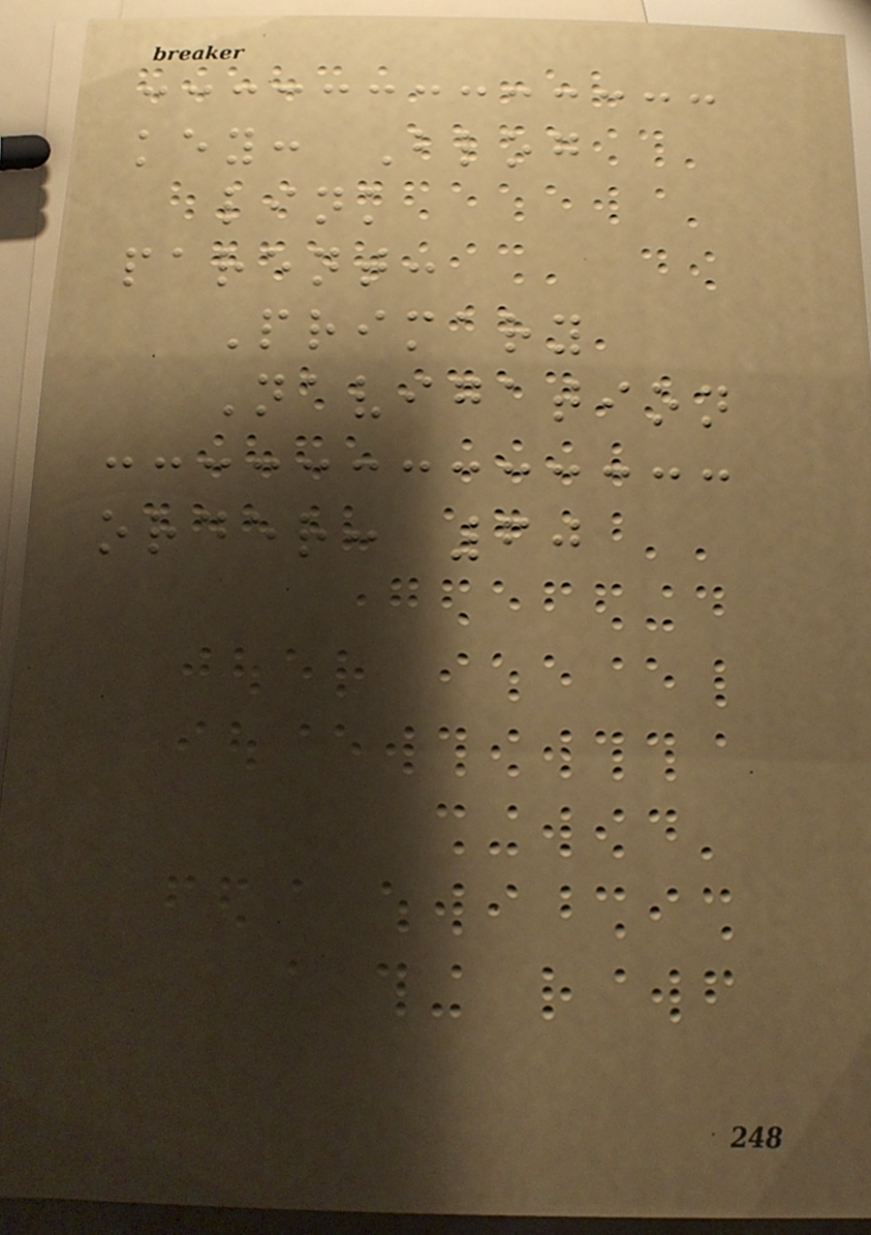key: Blog
link
parent:
Primary
Navigation
order: 60
